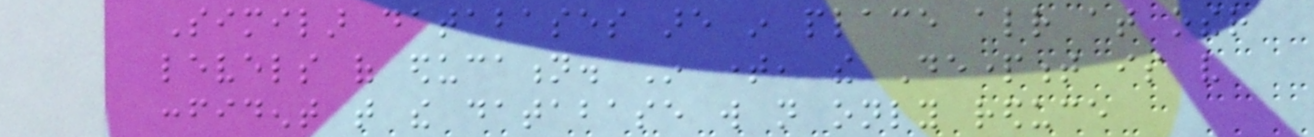Similar databases are in place already at other
levels of education. In time, the Department is very
confident that the database will not only reduce
